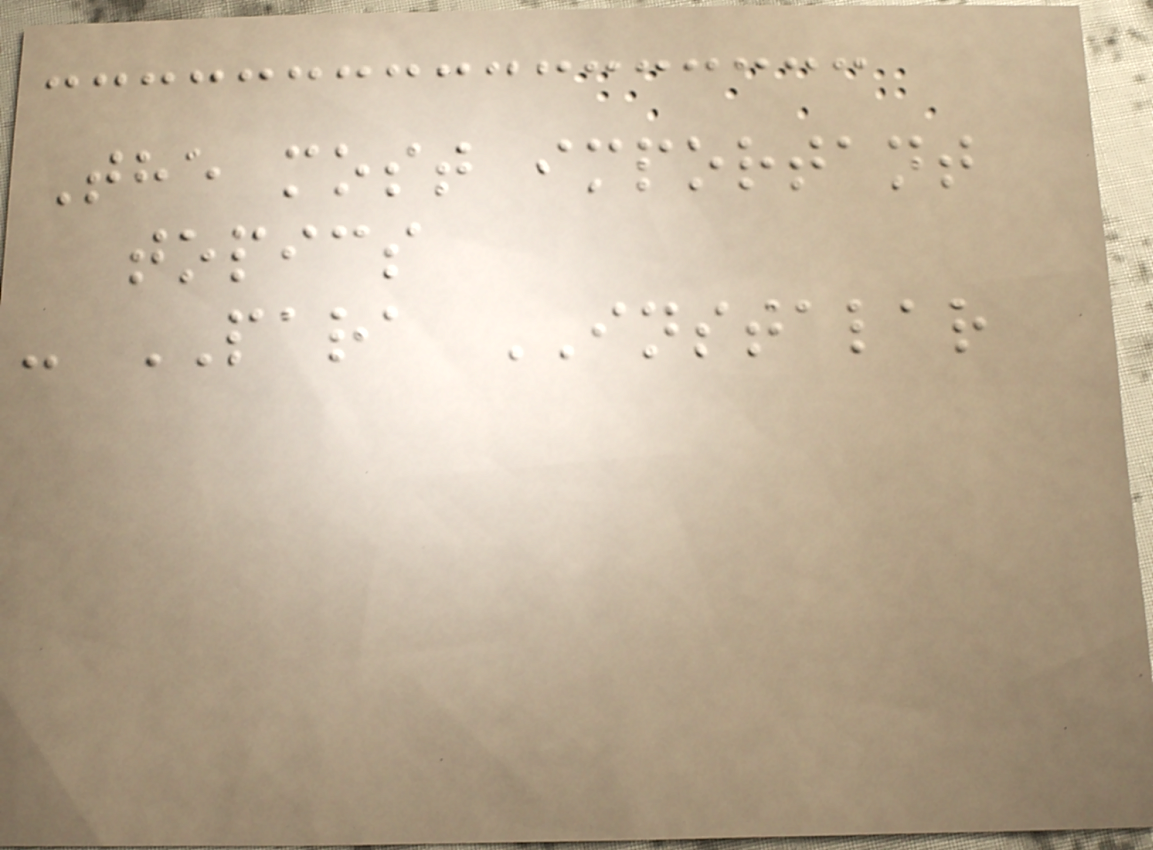The most important
topics
- PARA INSTALAR
